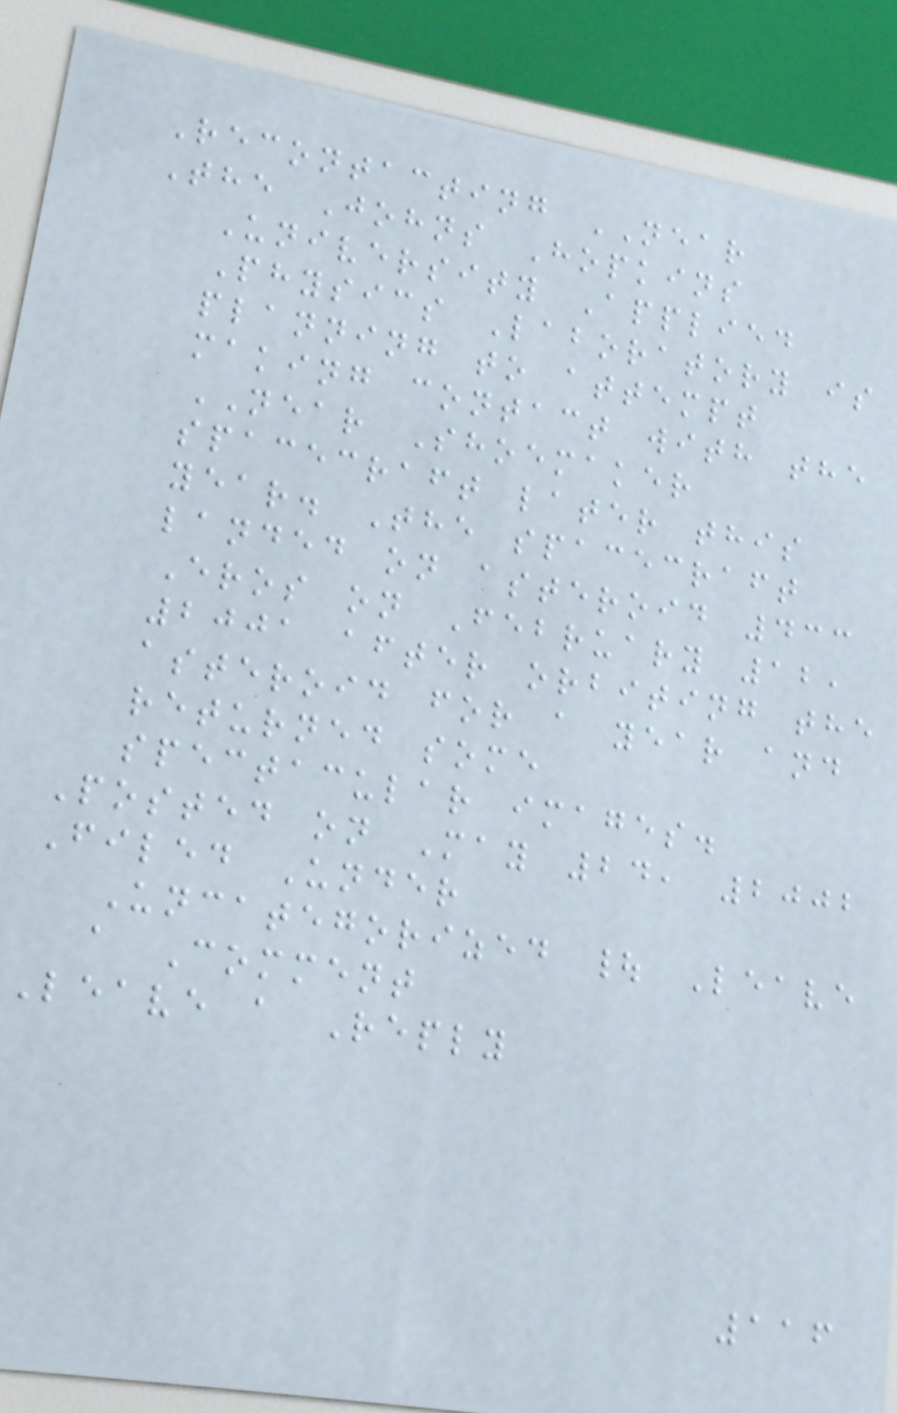Recontacting NEAR
The Johns Hopkins
University Applied
Physics Laboratory is
planning to attempt
making contact with the
NEAR Shoemaker
spacecraft later this
year. The spacecraft
landed on asteroid 433
Eros on February 12,
2001 after orbiting the
asteroid for a year and
returned some
spectacular images.
Posted on May 24, 2002
Filed Under
Uncategorized | Leave
a Comment
Leave a Reply
116
